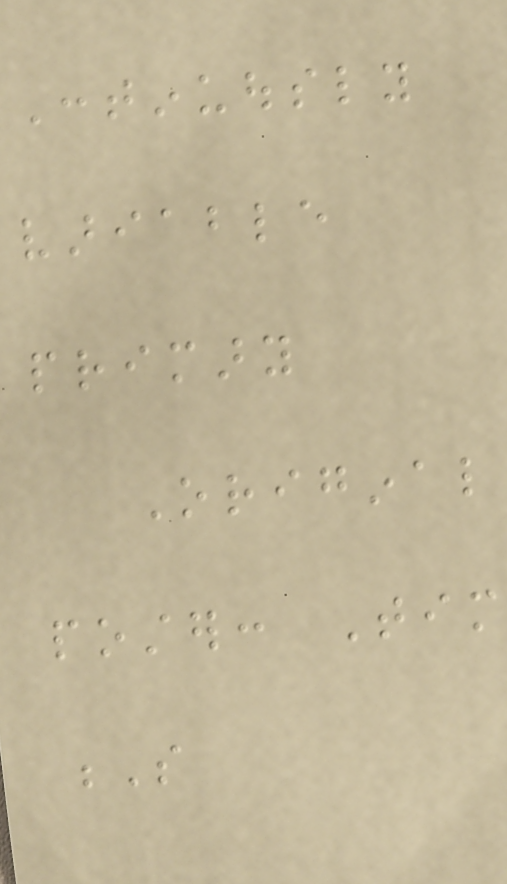Continuously
variable
primary
Original
poster: Tim
S
